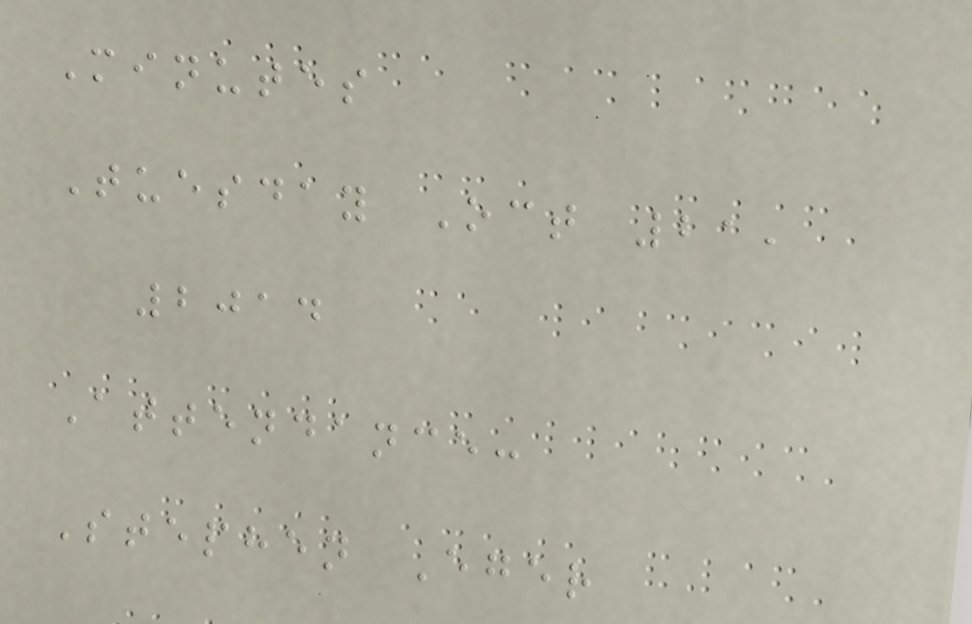Minutes
Tuesday Oct 21,
2014
Attendance:
Stephen Eger
